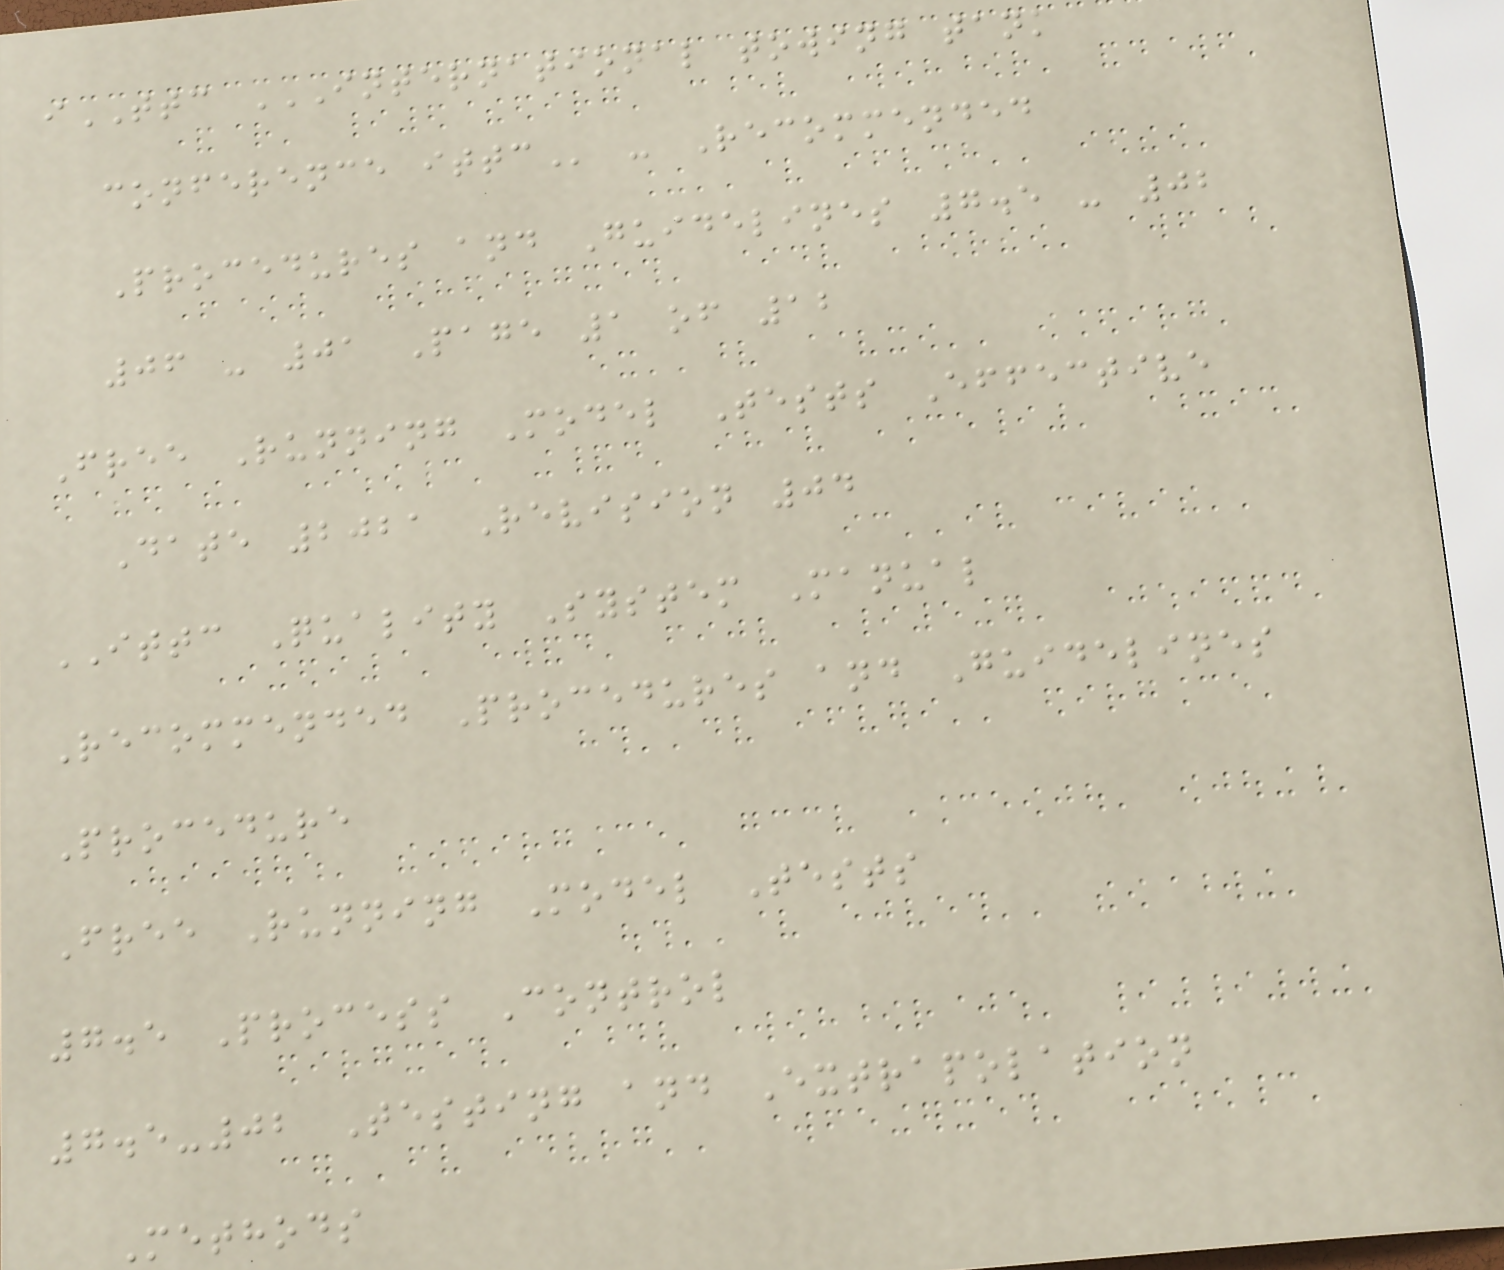iTTC INTERNATIONAL TOWING TANK
CONFERENCE ITTC - Recommended
Procedures and Guidelines 7.5 - 02
06 - 01 Page 1 of 12
Free Running Model Tests Effective
Date 2021 Revision 04
ITTC Quality System Manual
Recommended Procedures and Guidelines
Procedure
Free Running Model Tests
7.5 Process Control
7.5-02 Testing and Extrapolation
Methods
